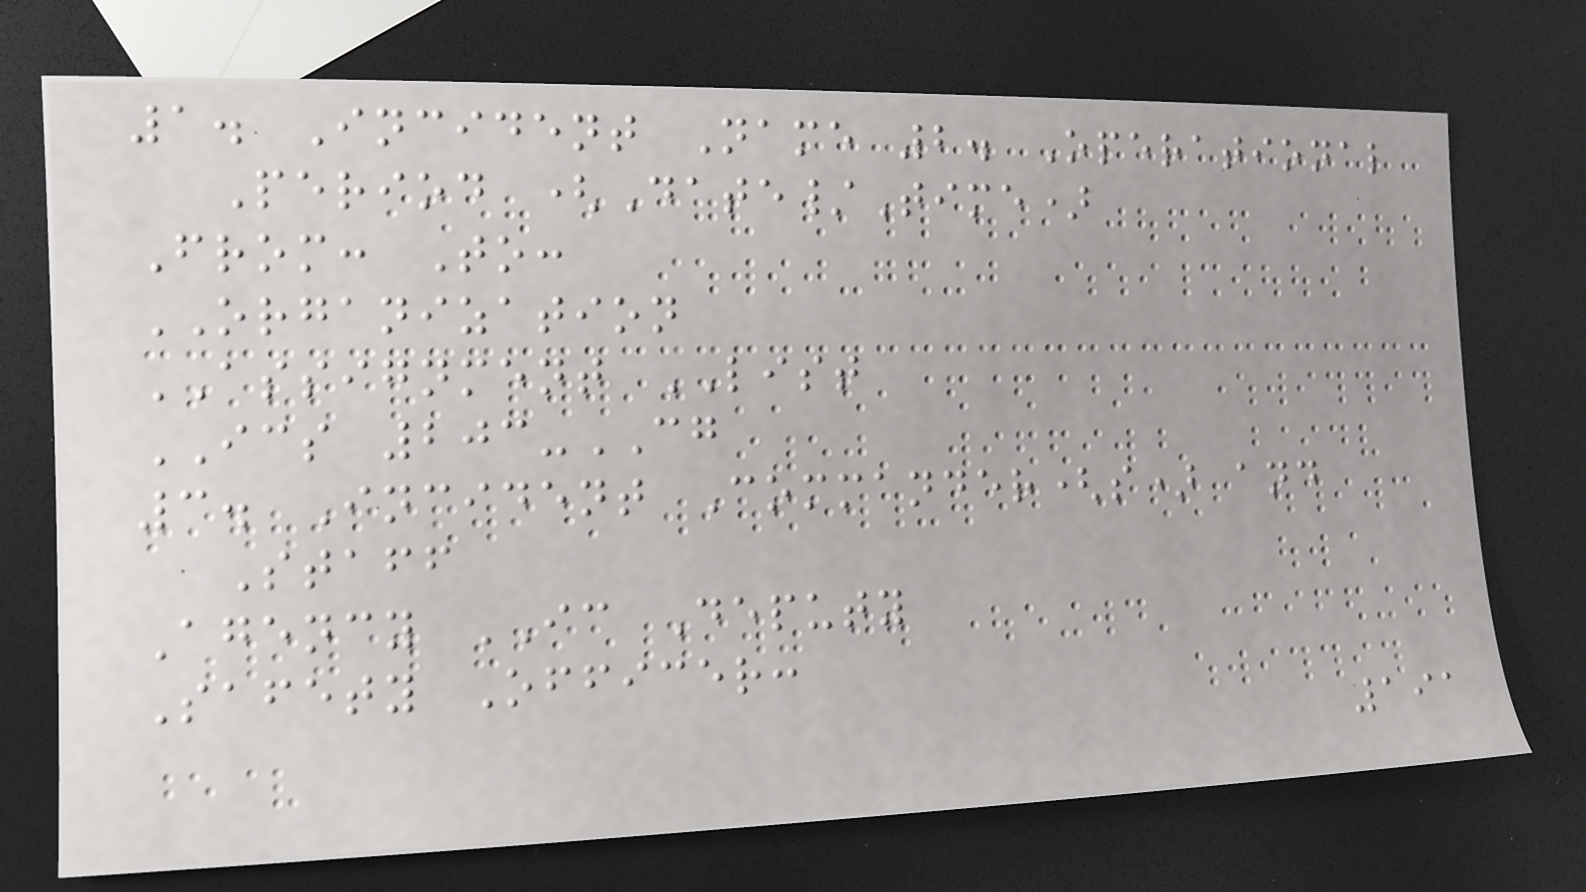1. Incident Name 2. Operational
Period (Date/Time)
From: To:
ORGANIZATION
ASSIGNMENT LIST
ICS 203-CG
3. Incident Commander(s) and
Staff
Agency IC Deputy
Safety Officer:
191
